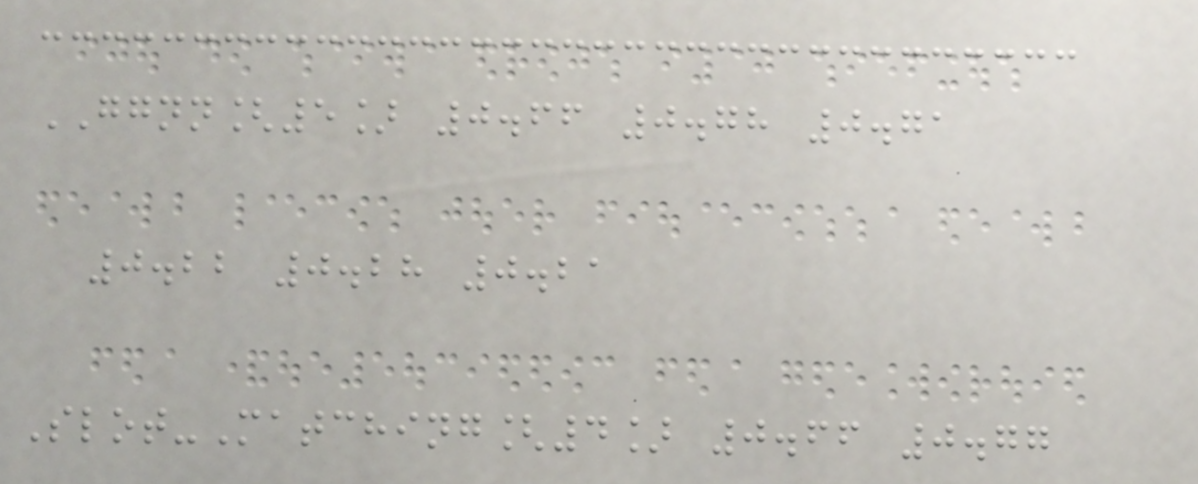GGNN[5] 0.66 0.78 0.71
0.22 0.28 0.21
Slot-Matching[4] 0.66 0.77
